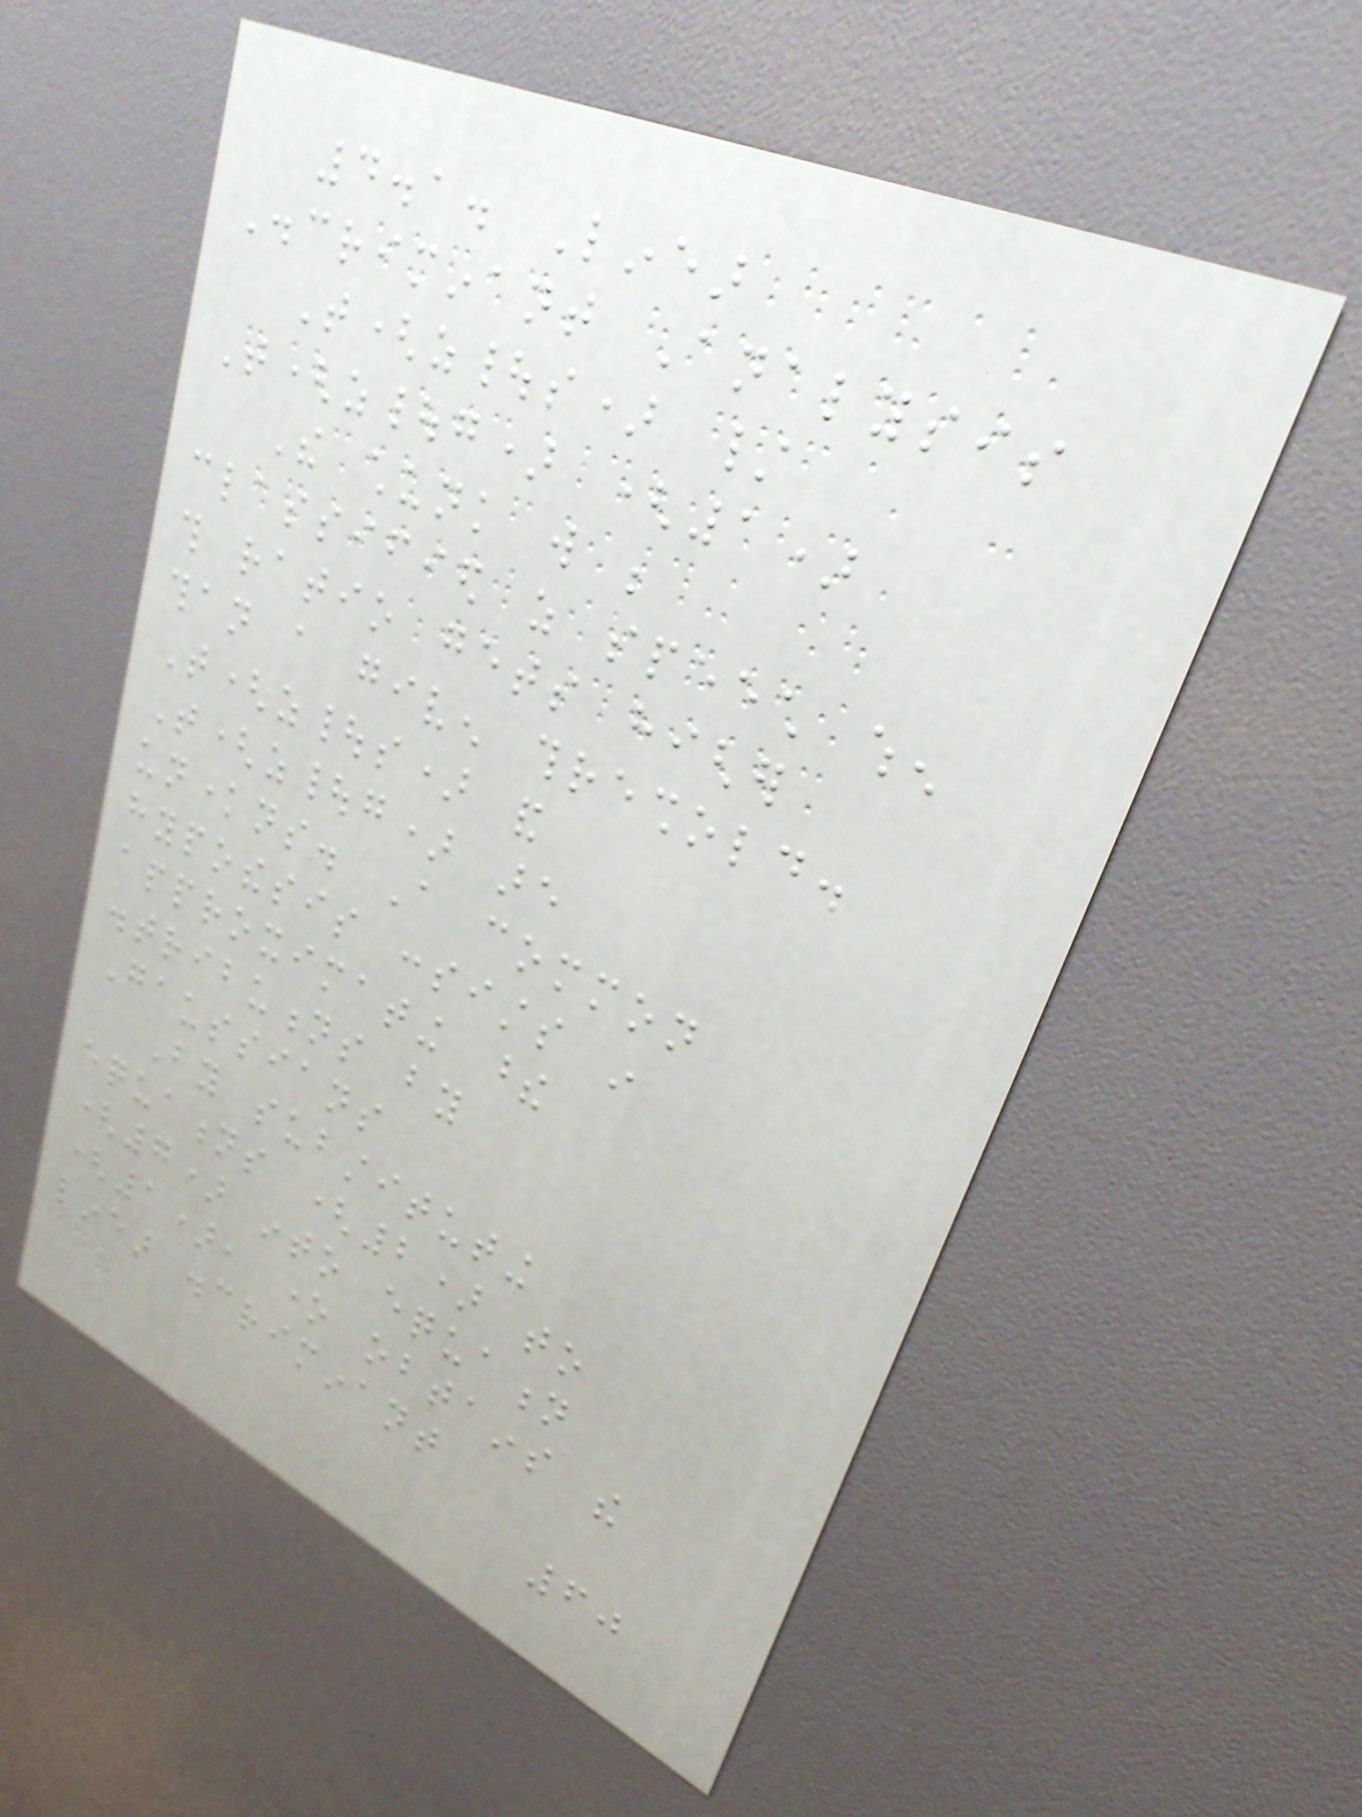4.1. Linear
Discriminant Analysis
T(z|s) /
T(z|g) (1)
The chunk will be
classified as speech when
this ratio gets higher
than a given threshold.
T(z|s) and
T(z|g) are
unknowns. A common
hypothesis consists in
approximating these
distributions by
Gaussians
By substituting
equations (2) to
(7) into equation
(1), one obtains the
linear discriminant
60
